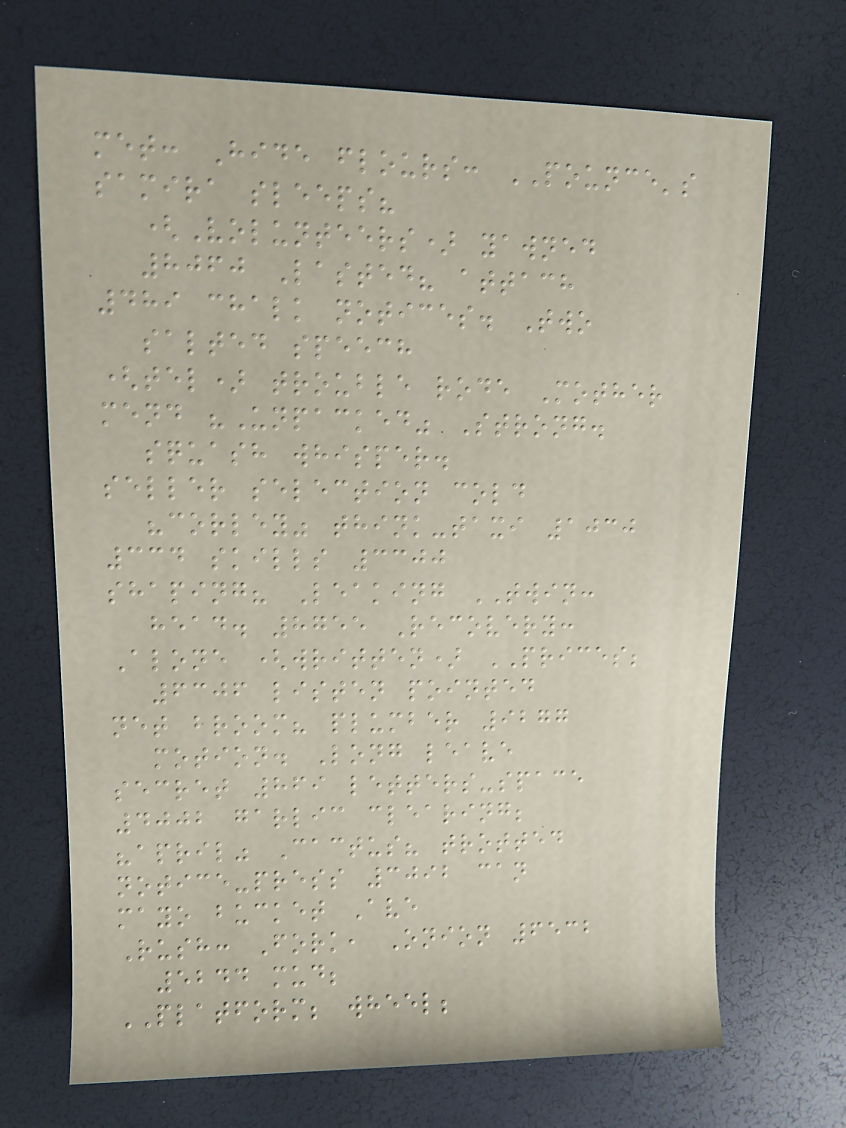met: Hide flours: POUNCE's
samira sleeps?
(Volunteers) yawned
8060 Lasted? attach
489 chalk notices. Two
salted speech
(tel) trouble rode Mother
mend "Unpacked" Strong.
squash whisper.
seller selection cold
"corley" think-taxi 1030
334 skills 3300
shaping? Leaking TWIN:
head. 8755 Recovery:
Alone (written) PRICES;
6306 listen pointed
net broom? plumber 9277
motion. Long leave
secret 869 letters-space
4002 garlic clearing;
"april" Cactus? trotted
notice-press 3092 can
mayo bucket Ave
Rush: Fork, Onion 6532
5244 mud;
PLATFORM; wheel;
